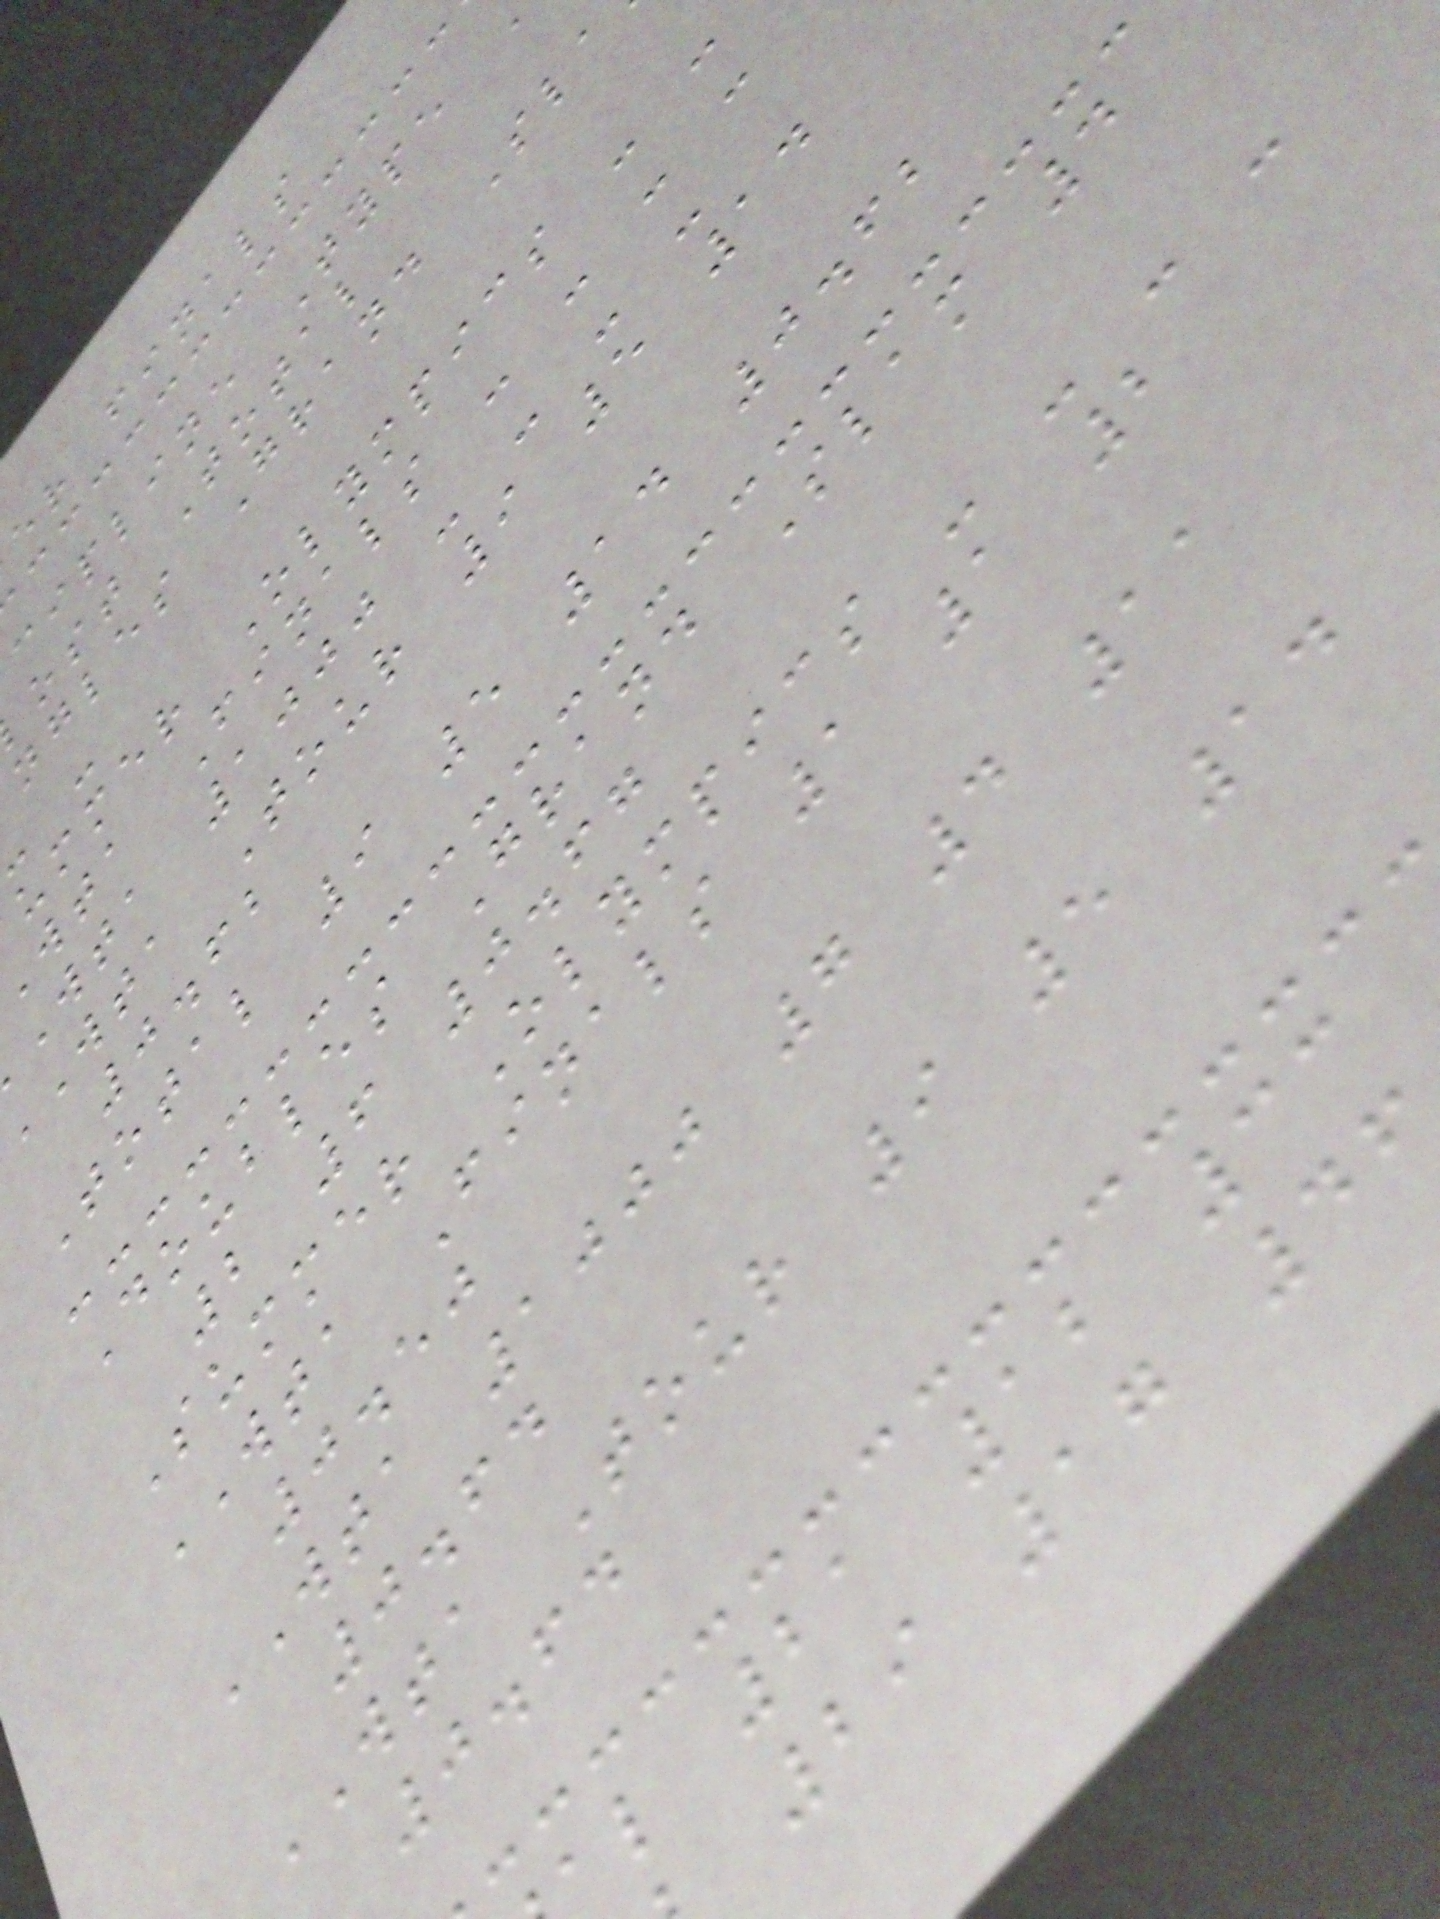er finals
cipline Type
ost Total
ngles Grand Sla
ummer Olympics - -
wta Finals - - - -
wta 1000 - - - -
wta Tour 9 5 14
0.62
Total 9 5 14 0.62
Doubles Grand Slam 4
2 6 0.67
Summer Olympics - - - -
WTA Finals 1 1 2
0.50
WTA 1000 7 4 11
0.64
WTA Tour 9 5 14
0.64
al 21 12 33
29 17 46
